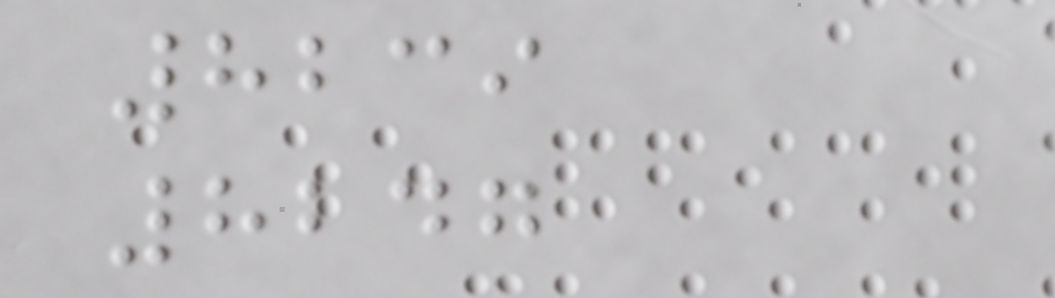8239
8247
